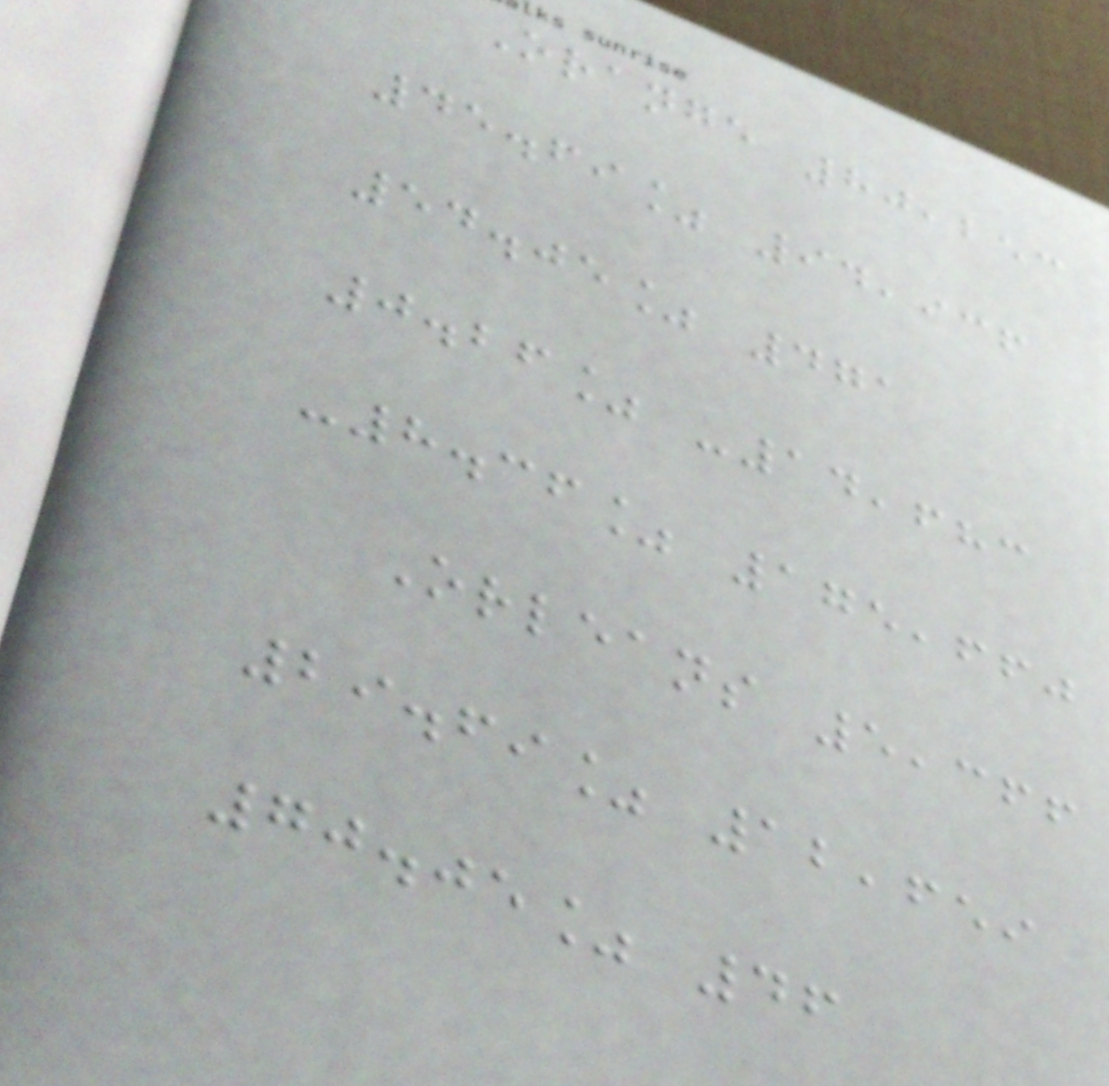Orange 80,253
45.69% 94,936
54.05% 471
0.26% -14,683
-8.36% 175,660
Orleans 5,366
29.69% 12,659
70.05% 46
